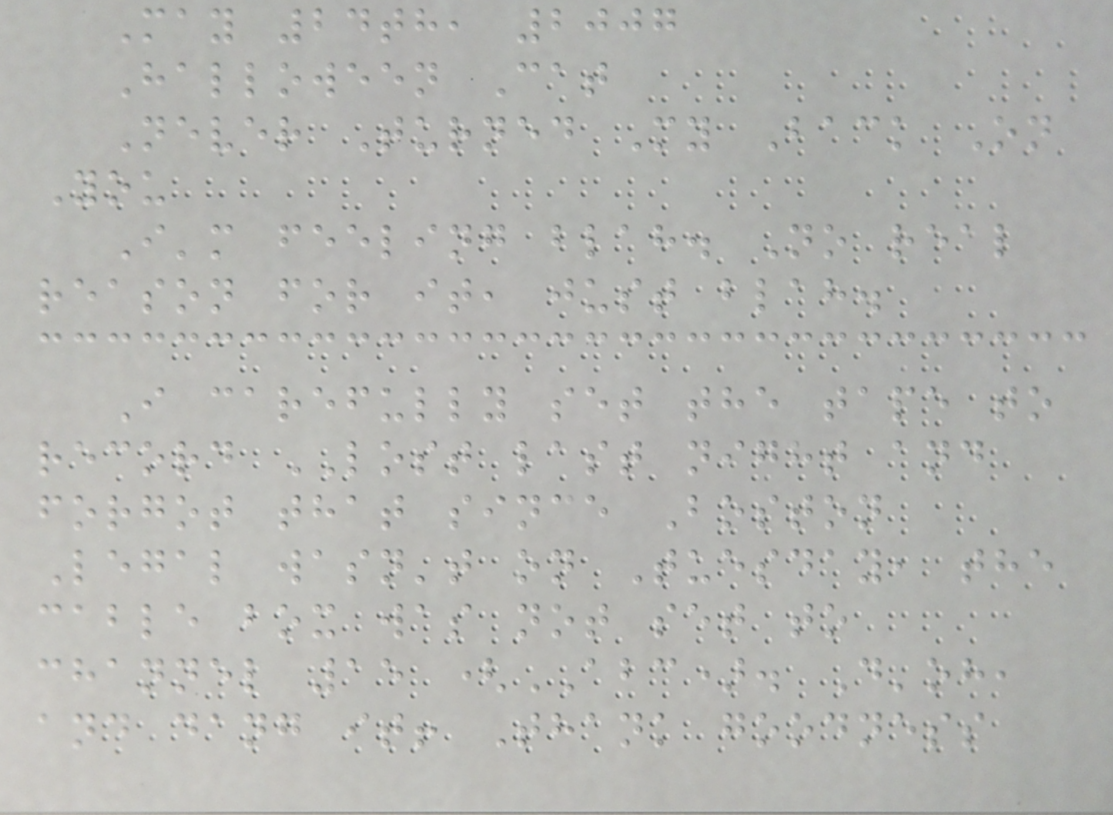May 24th, 2007
Halloween Cat
Never Turned My Back On
You
I'm feeling blah. No real
reason for it, just blah.
I carefully set the tape to
record LOST last night and
forgot that since Boston
Legal wasn't on Tuesday, the
cable box was not set to
channel 15 (ABC). D'oh,
and dang it! Thank goodness
